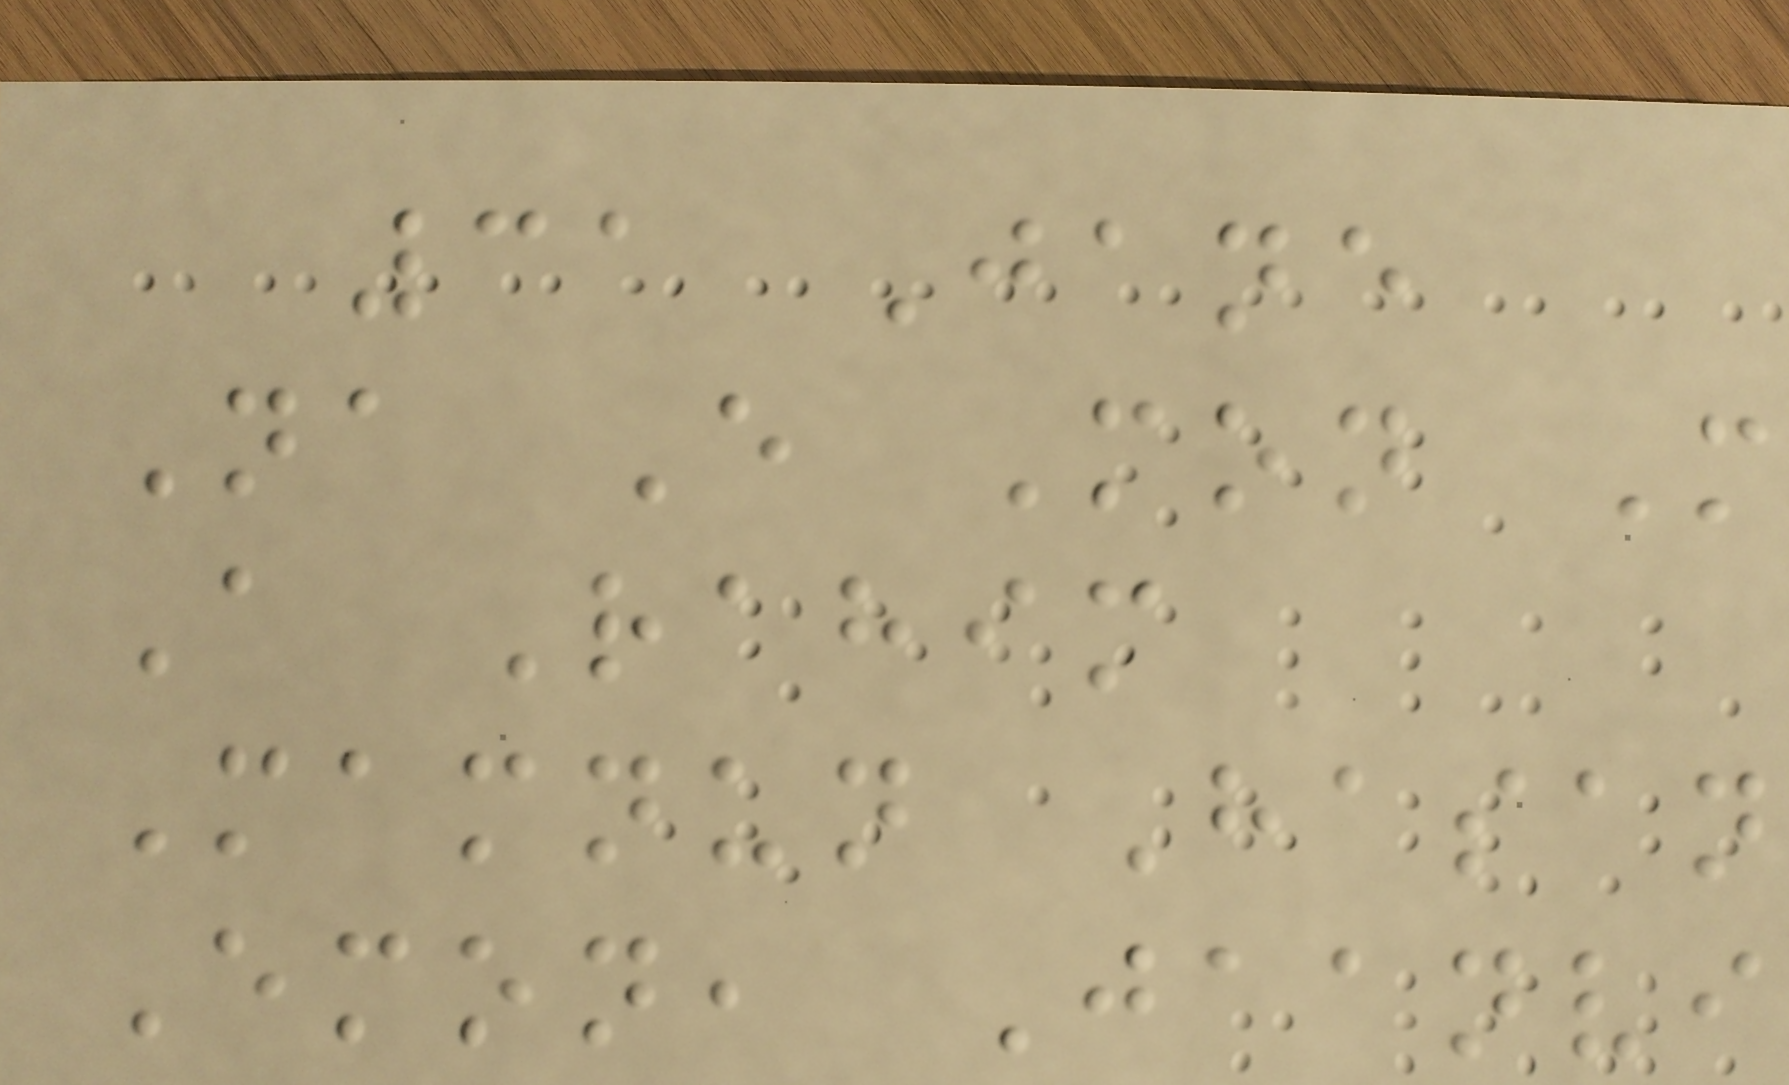31 Jane
Na E Mon M
A Rahim
Mamnun Hasan
Emon, Jaanvi
